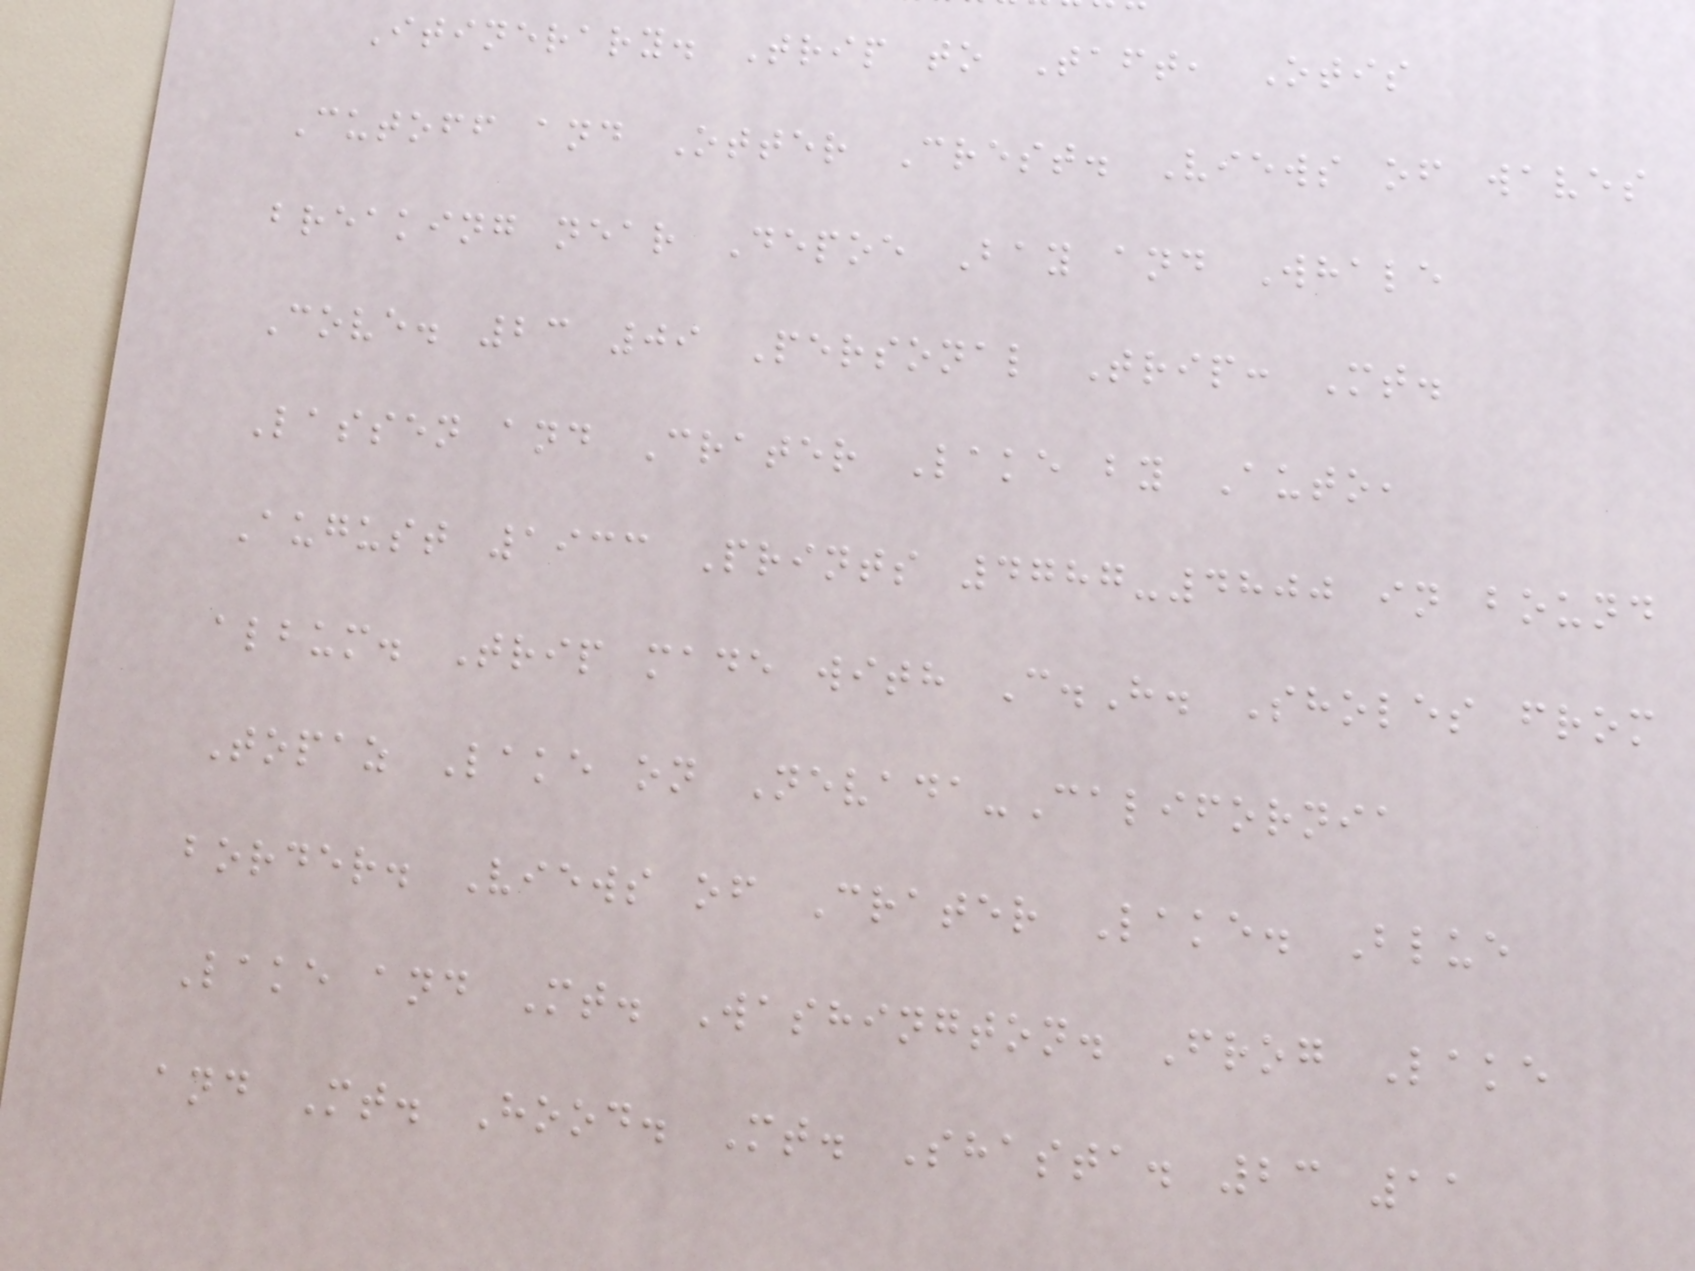Itinerary. Trip to Taft, Otis
Cutoff and Otter Crest. Views of waves
breaking near Depoe Bay and Whale
Cove. 23 09 Personal Trip: Mt.
Lassen and Crater Lake by Auto,
August 1933 Prints 4787-4800 in bound
album. Trip made with C.H. Sholes from
Topaz Lake on Nevada-California
border. Views of Crater Lake. Blue
Lake and Mt. Washington. Frog Lake
and Mt. Hood. Mt. Shasta. 23 11
